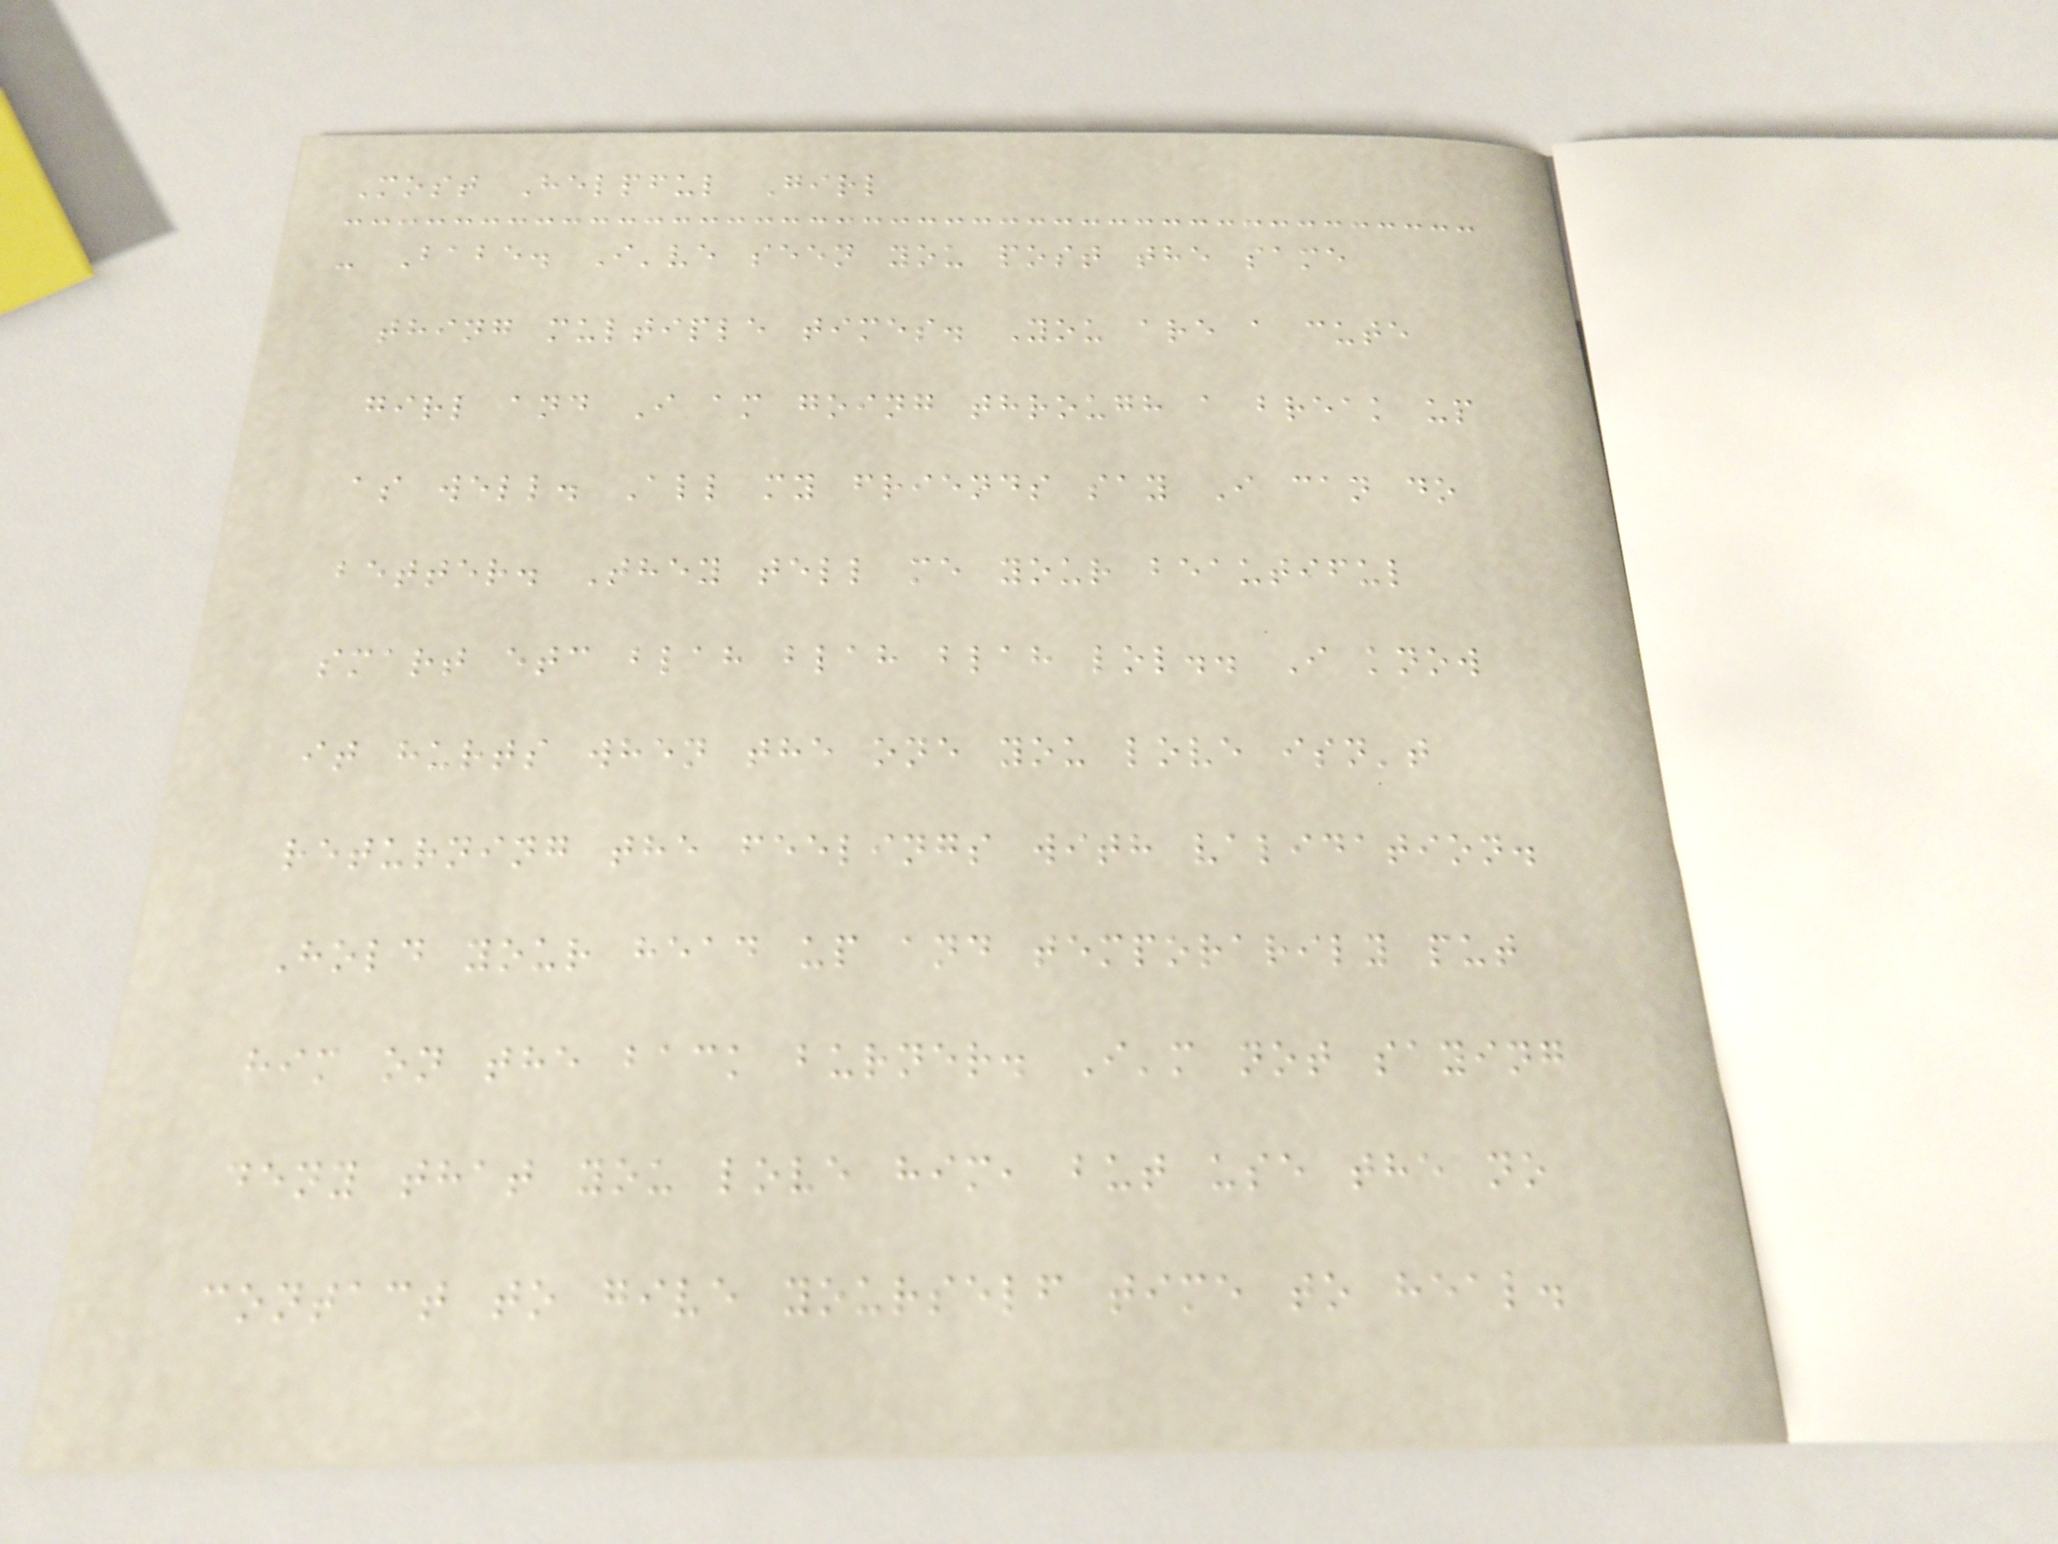Most Helpful Girl
- Babe. I've seen you post the same
thing multiple times. You are a cute
girl and I am going through a break up
as well. All my friends say I can do
better. They tell me your beautiful
smart etc blah blah blah lol.. I know
it hurts when the one you love isn't
returning the feelings with validation.
Hold your head up and temporarily put
him on the back burner. I'm not saying
deny that you love him, but use the no
contact to give yourself time to heal.
